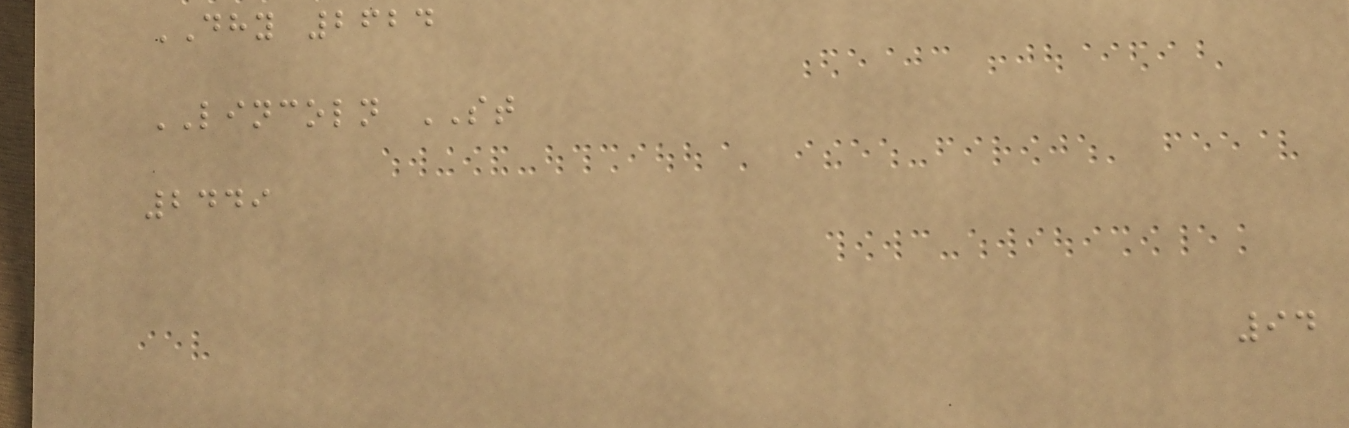DHY 2624
LINCOLN ST
2449
94
